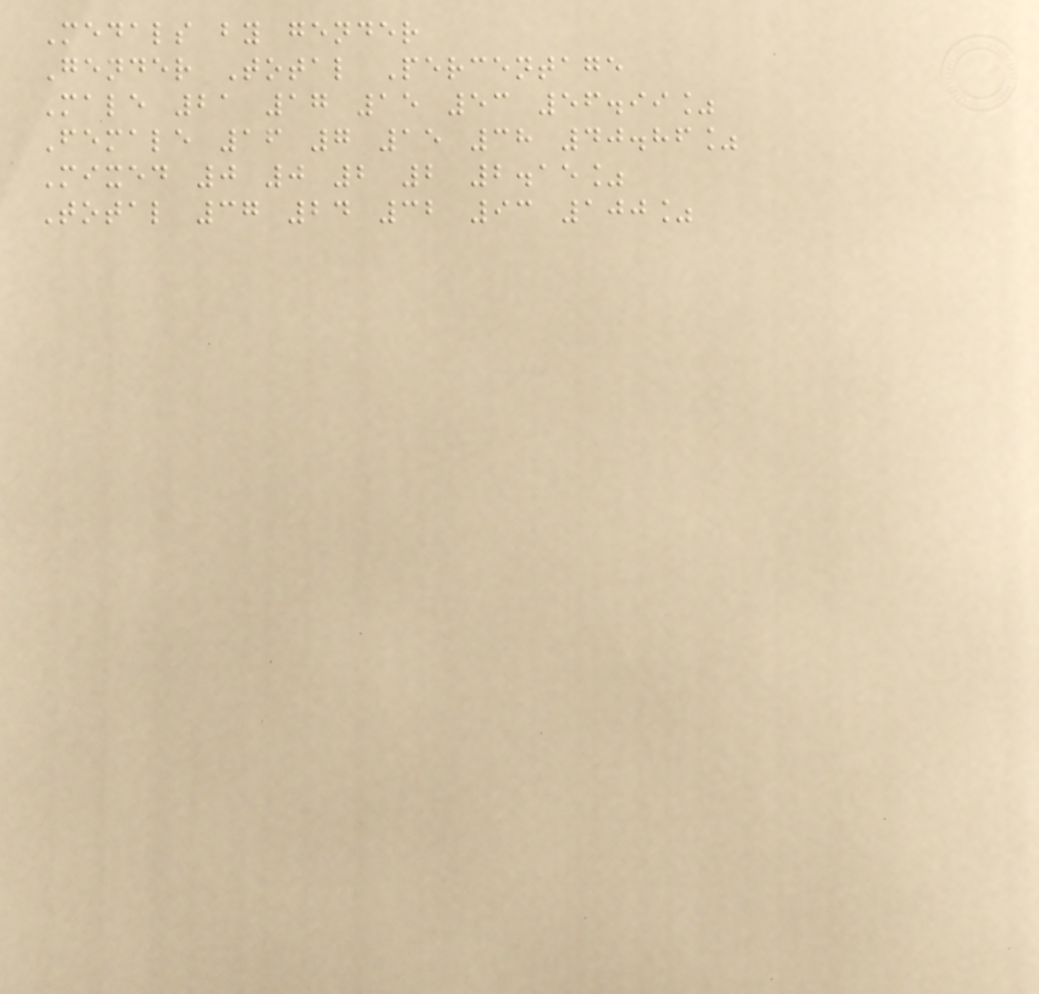Medals by gender
Gender Total Percentage
Male 21 17 15 53 56.99%
Female 16 7 15 38 40.86%
Mixed 0 0 2 2 2.15%
Total 37 24 32 93 100%
